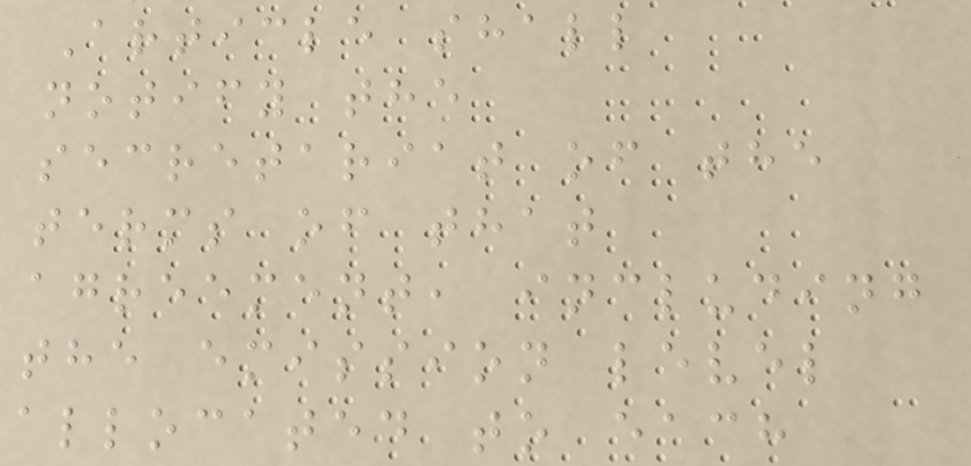Article shall
notify the
secretariat of the
terms of that
agreement, including
the emission level
allocated to each
